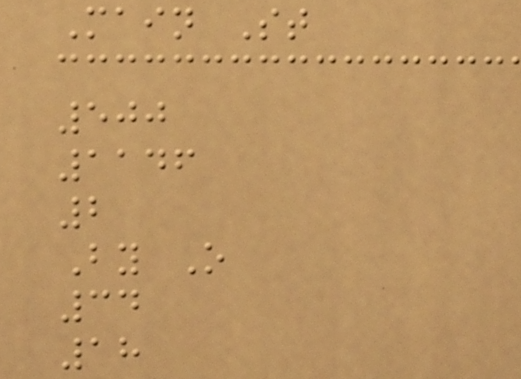Main St
500
1146
2
By O
34
18
